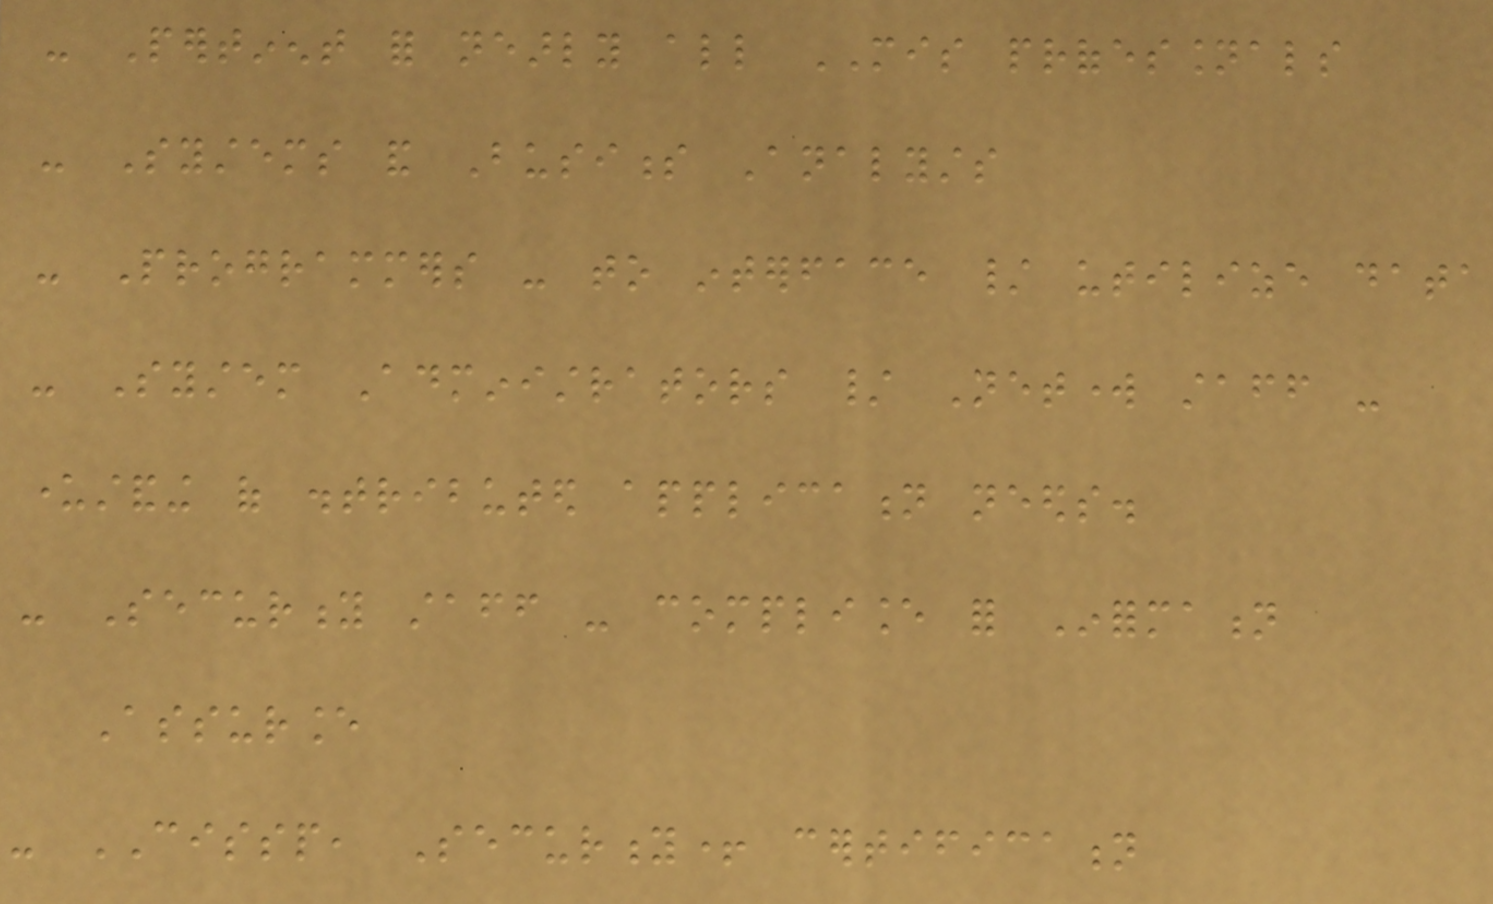- Pertinent for nearly all MIS professionals
- Systems and Business Analysts
- Programmers - to interface / utilize data
- System Administrators / Network staff -
understanding of distributed application needs.
- Security staff - compliance for Information
Assurance
- CISSP, Security+ certification
